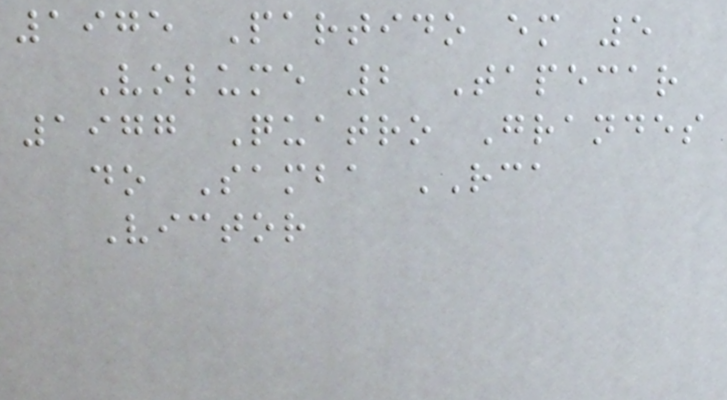1975 Partido em 5
Volume 2 Tapecar
1977 Quatro Grandes
do Samba RCA
Victor
